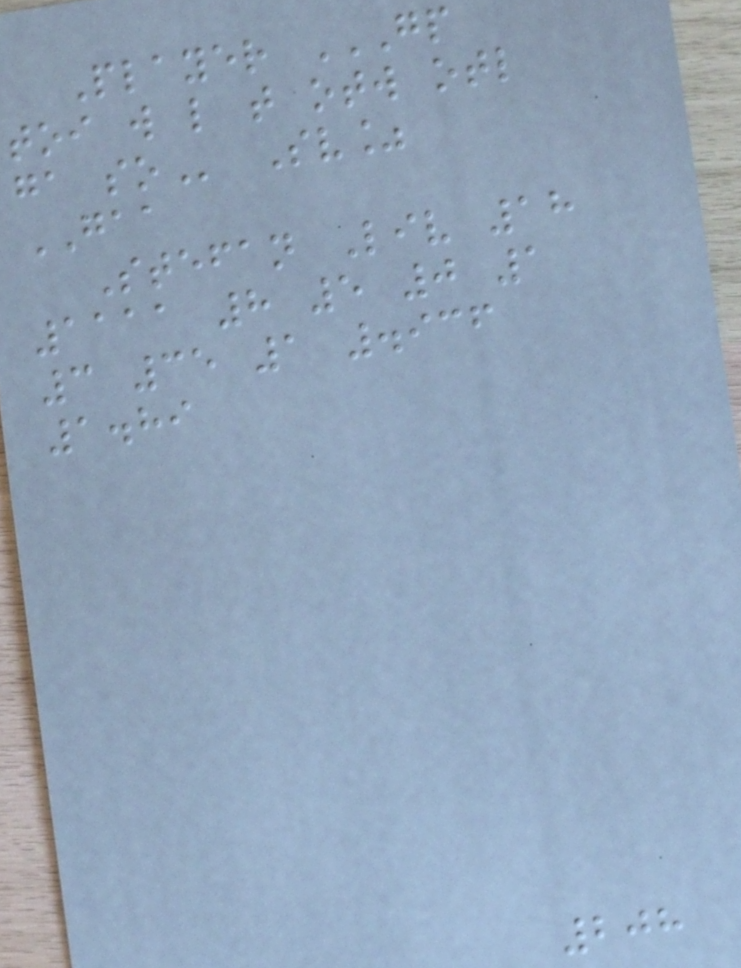Player GP
TOI W L T OTW OTL
GA SO Sv%
GAA
Stefan Liv 18
1111 8 5 0 1
3 35 1 .936
1.89
208
